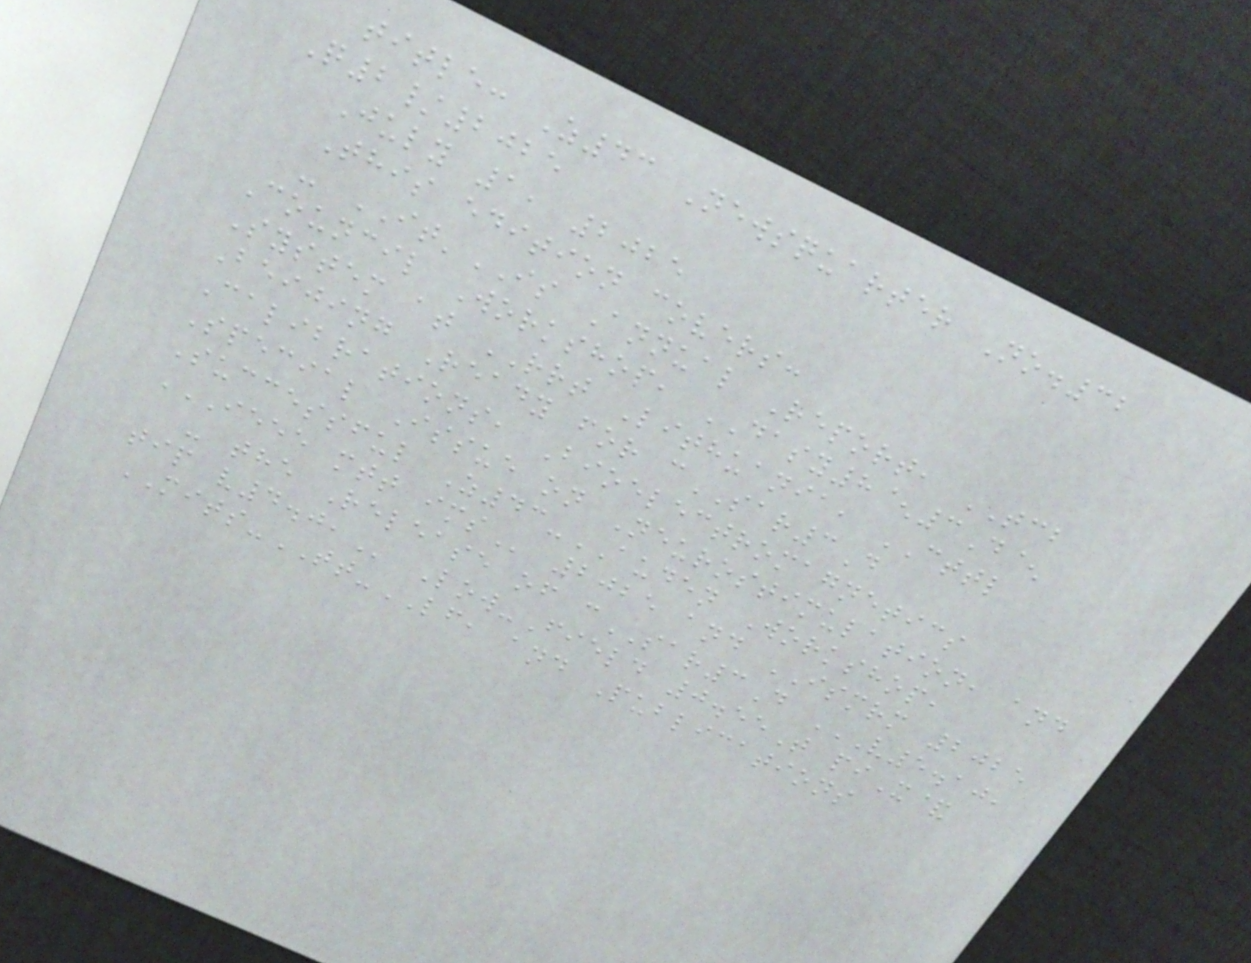title: Z43 Newsquarter No.32
Q2/2025
July 1, 2025
This edition covers:
- IT'IS Annual Report, TCB
Council Workshop, DASY8^3D^
System at RRT Lithuania, CTTL
Beijing Ready for cSAR3D
Calibrations, Bioelectromagnetics
Special Issue on Neurostimulation, and
Successful Z43-AUDEN Workshop,
IEEE MTT IMS 2025 and ISMRM 2025
- the Release of cSAR3D V5.10,
TIP V4.0, Low-Field 0.55T piX&
MITS-TT-LF, and Publications
